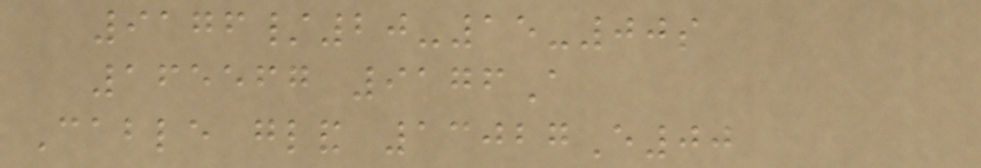9176/20-15-00s
165567 9176A
Cable gland 13027E00
